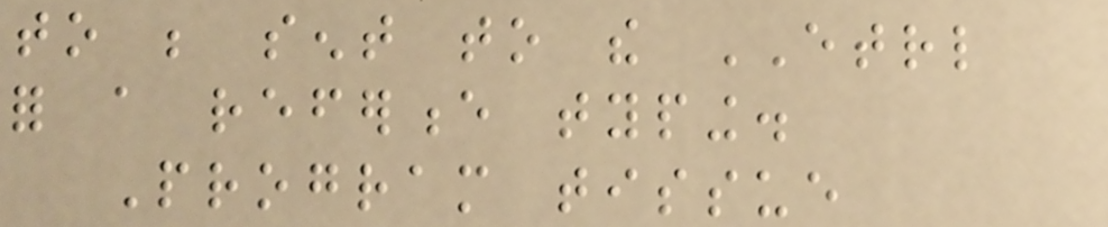to be sent to the ETRL
for a reference typing.
Program tissue
